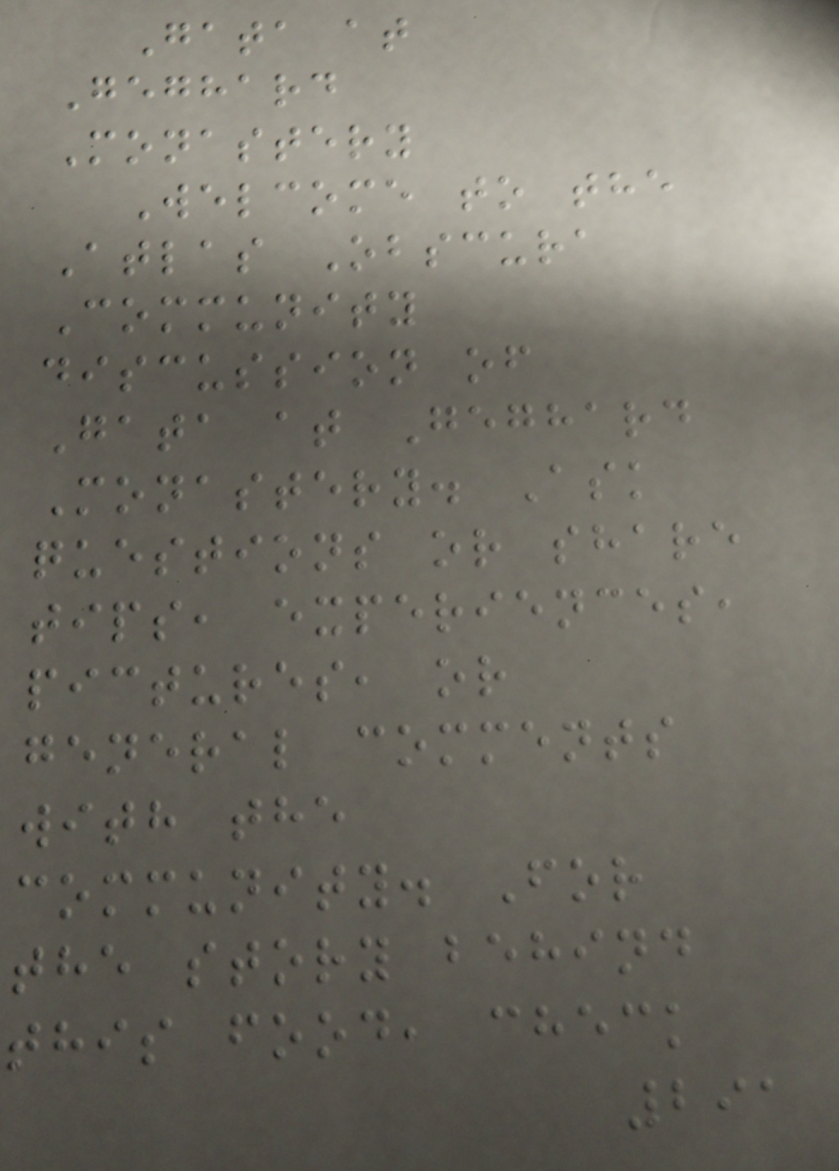Gata at
Geghard
Monastery
Welcome to the
Atlas Obscura
Community
discussion of
Gata at Geghard
Monastery. Ask
questions or share
tips, experiences,
pictures, or
general comments
with the
community. For
the story behind
this food, check
291
